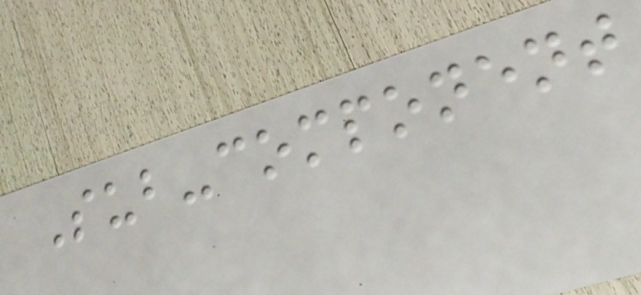Sub-component
